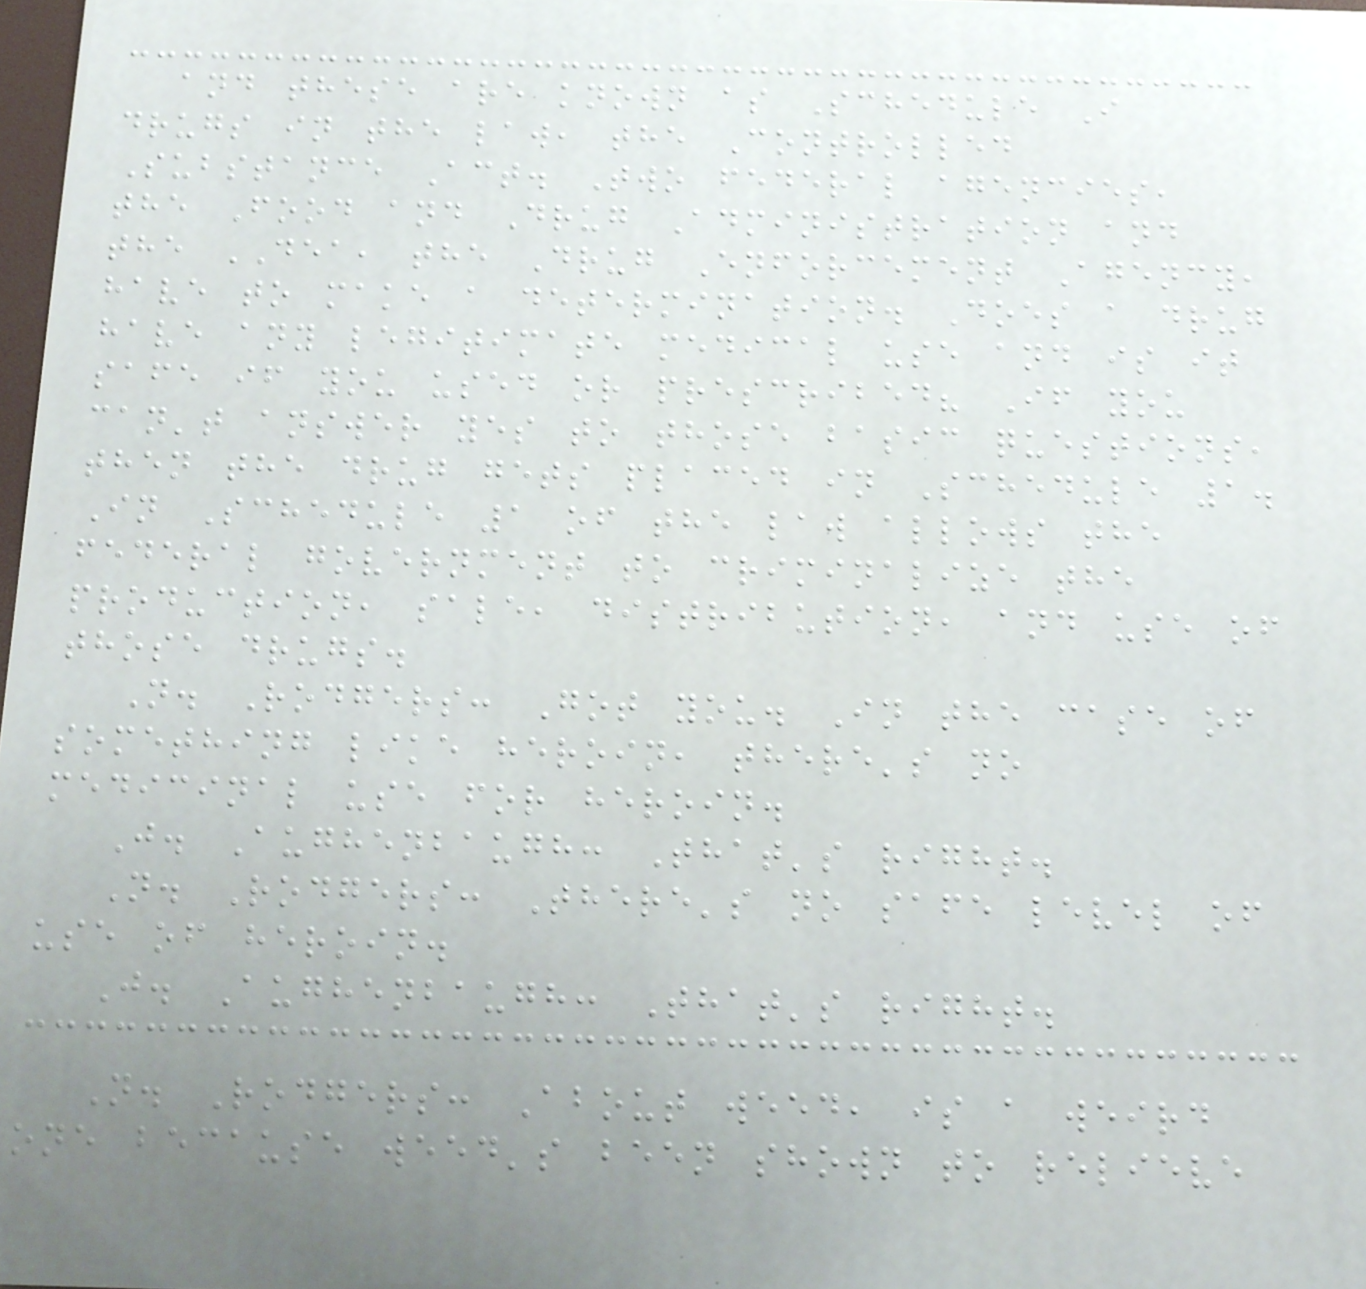and these are known as Schedule I
drugs in the law, the Controlled
Substance Act. Two federal agencies,
the Food and Drug Administration and
the DEA, the Drug Enforcement Agency,
have to make a determination. Does a drug
have any legitimate medical use and is it
safe if you used or prescribed? If you
can't answer yes to those basic questions,
then the drug gets placed in Schedule 1.
In Schedule 1 of the law allows the
federal government to criminalize the
production, sale, distribution, and use of
those drugs.
N. Rodgers: Got you. In the case of
something like heroin, there's no
medicinal use for heroin.
J. Aughenbaugh: That's right.
N. Rodgers: There's no safe level of
use of heroin.
J. Aughenbaugh: That's right.
N. Rodgers: About weed, is a weird
one because weed's been shown to relieve
